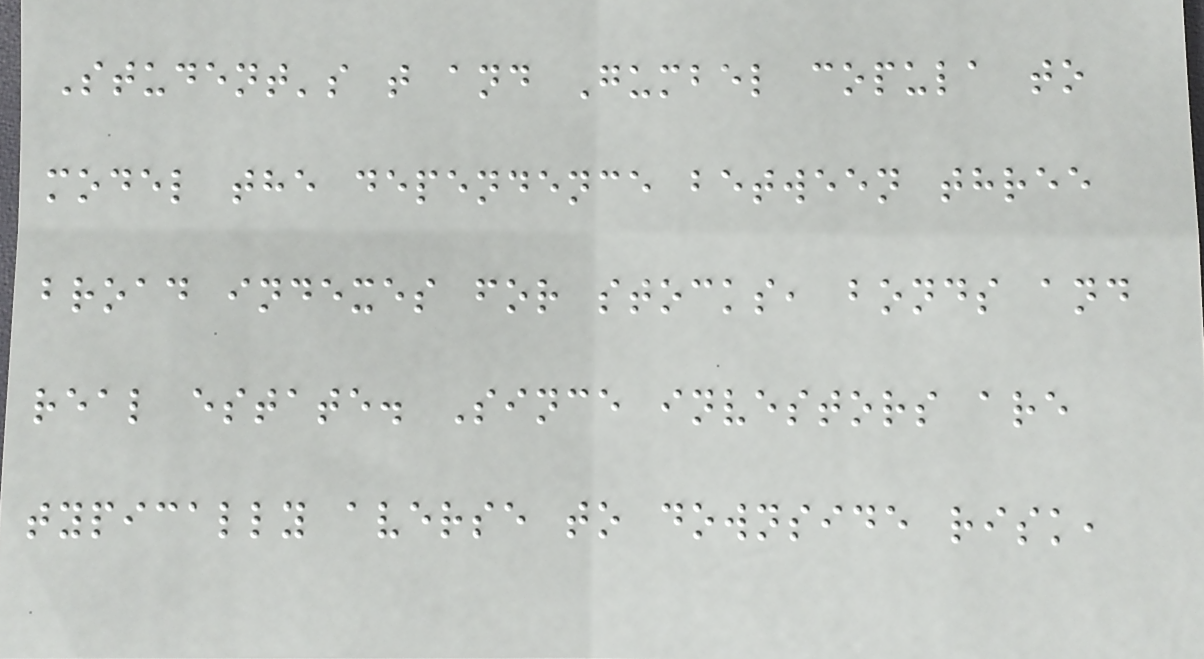Student's t and Gumbel copula to
model the dependence between three
broad indexes for stocks, bonds and
real estate. Since investors are
typically averse to downside risk,
